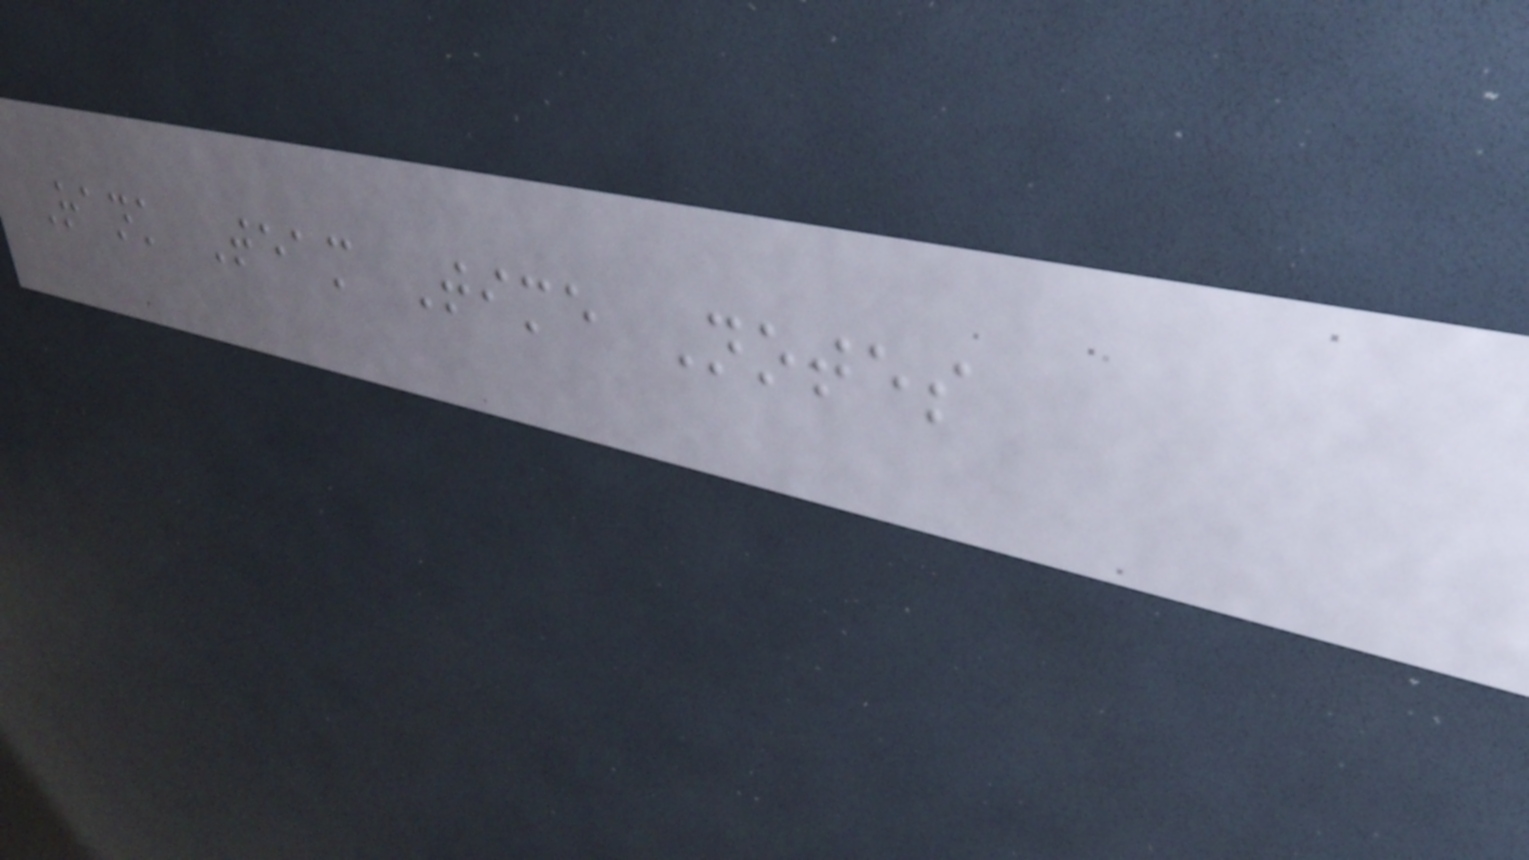Rank Team Time Notes
